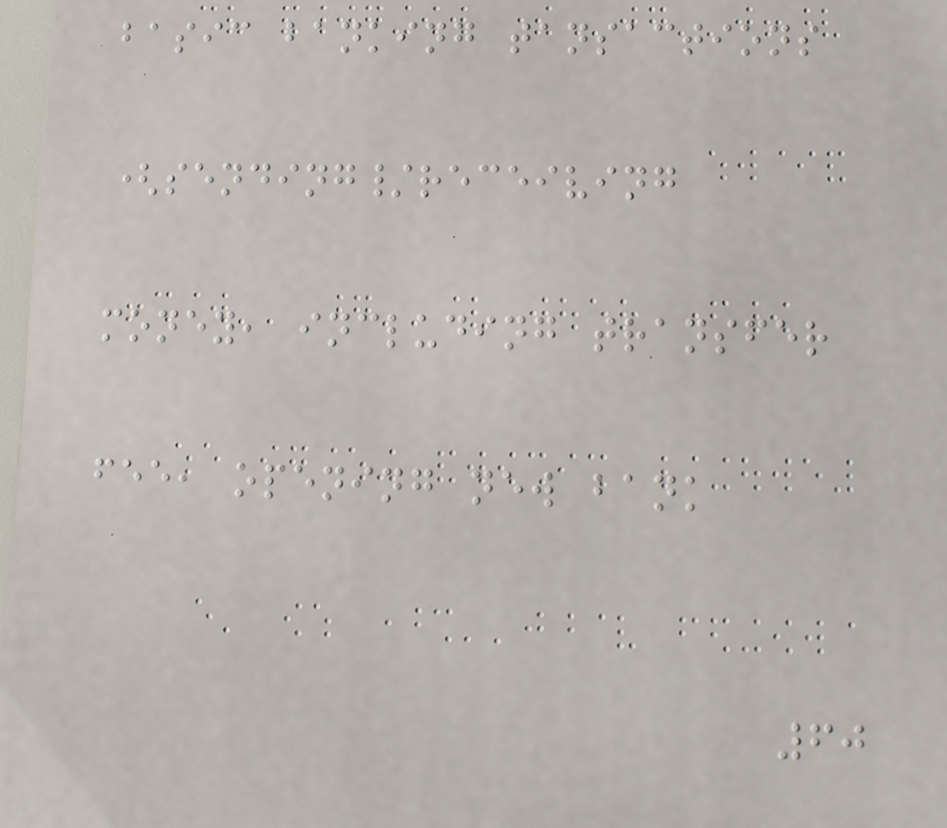basic banking tansactions
(sending/receiving
money, including transfer
fee, opening new bank
60
